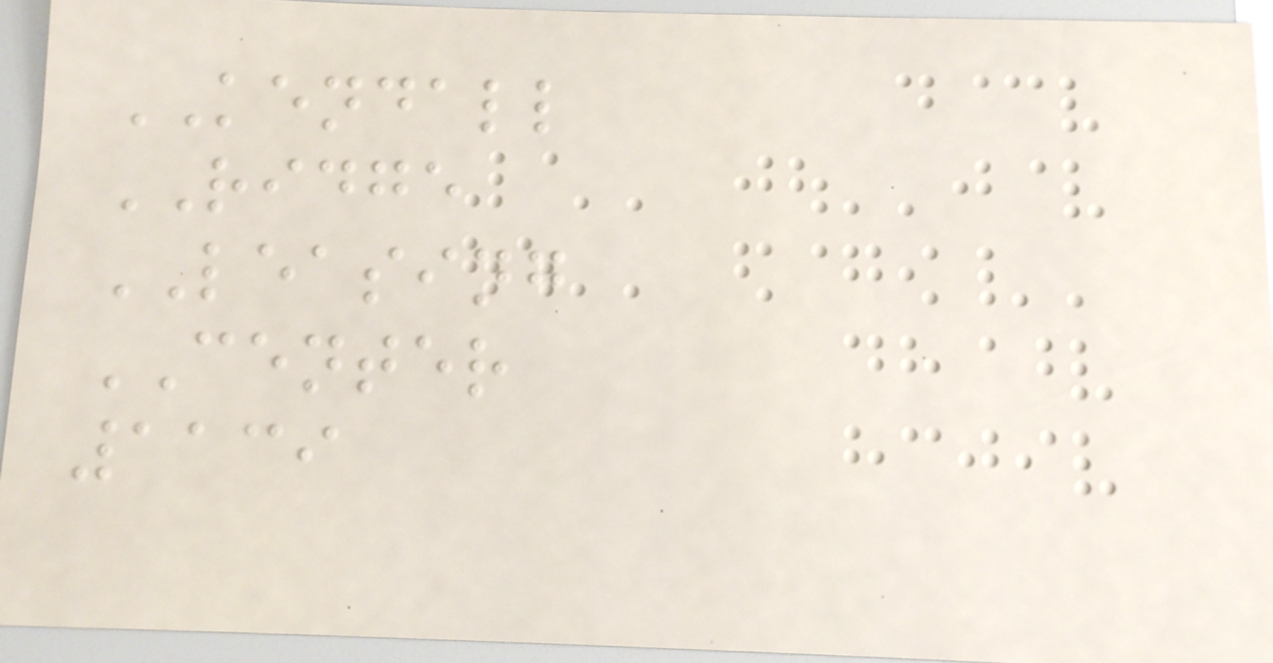KENDALL
RIDGE
LEASING
CENTER
1139
